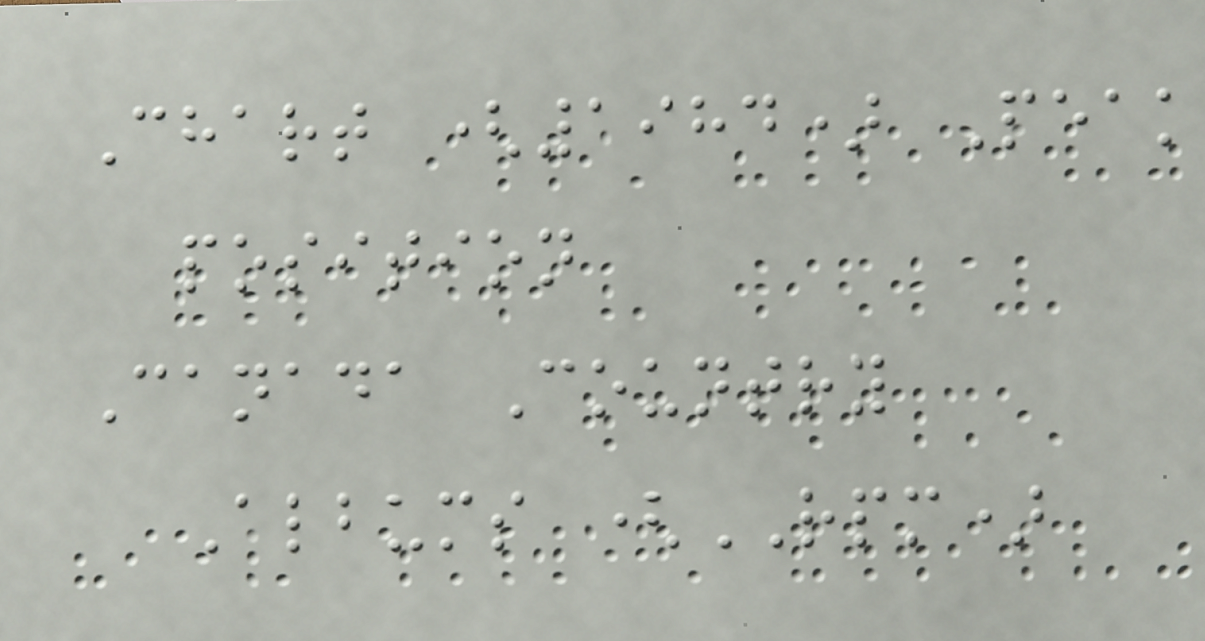Chart (1984) Peak
position
Canada Country
Albums (RPM)
